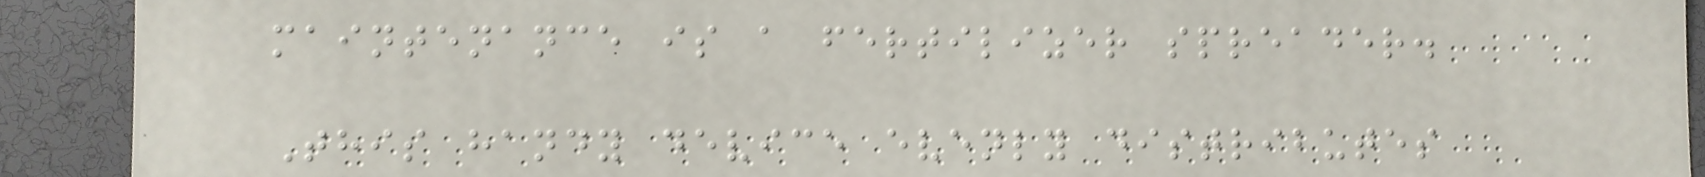maintenance is a fertilizer spreader.
This handy device evenly distributes
